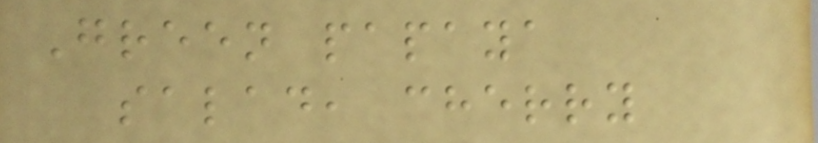Green papaya
salad, cherry
